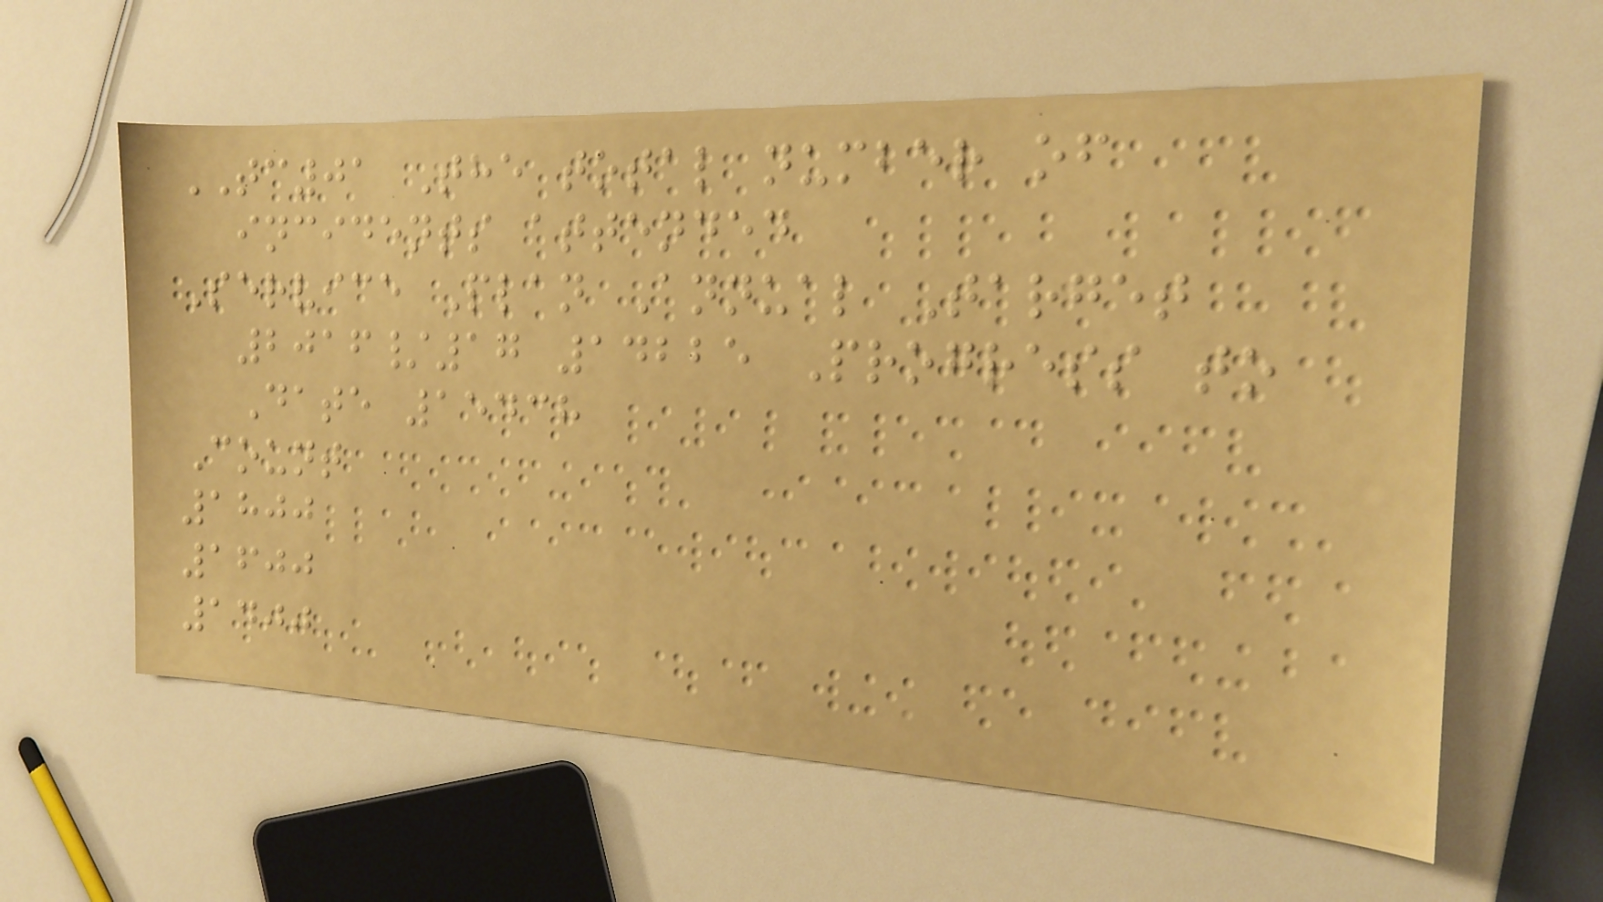TC01 The total number of
incidents attended
Service Plan Annual Target
2016/17 14225 Progress to
Date 15438
Count
1800
1600
1400
